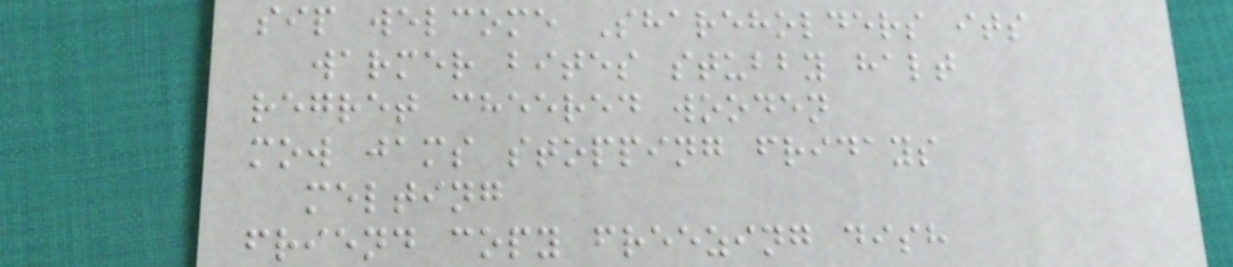sip welcome Shareholders its
warmer bites stubby halt
regret cheered wooden
mow jams stopping fridays
melting
friend copy freezing dish
